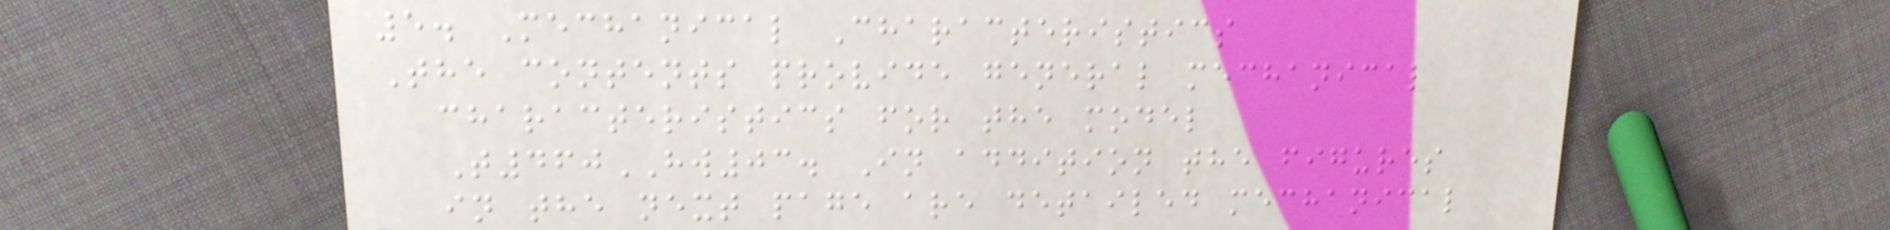5. Mechanical Characteristics
The contents provide general mechanical
characteristics for the model
T460HW03. In addition the figures
in the next page are detailed mechanical
